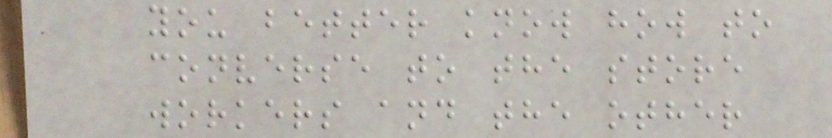you better know how to
converse to the store
workers and the other
